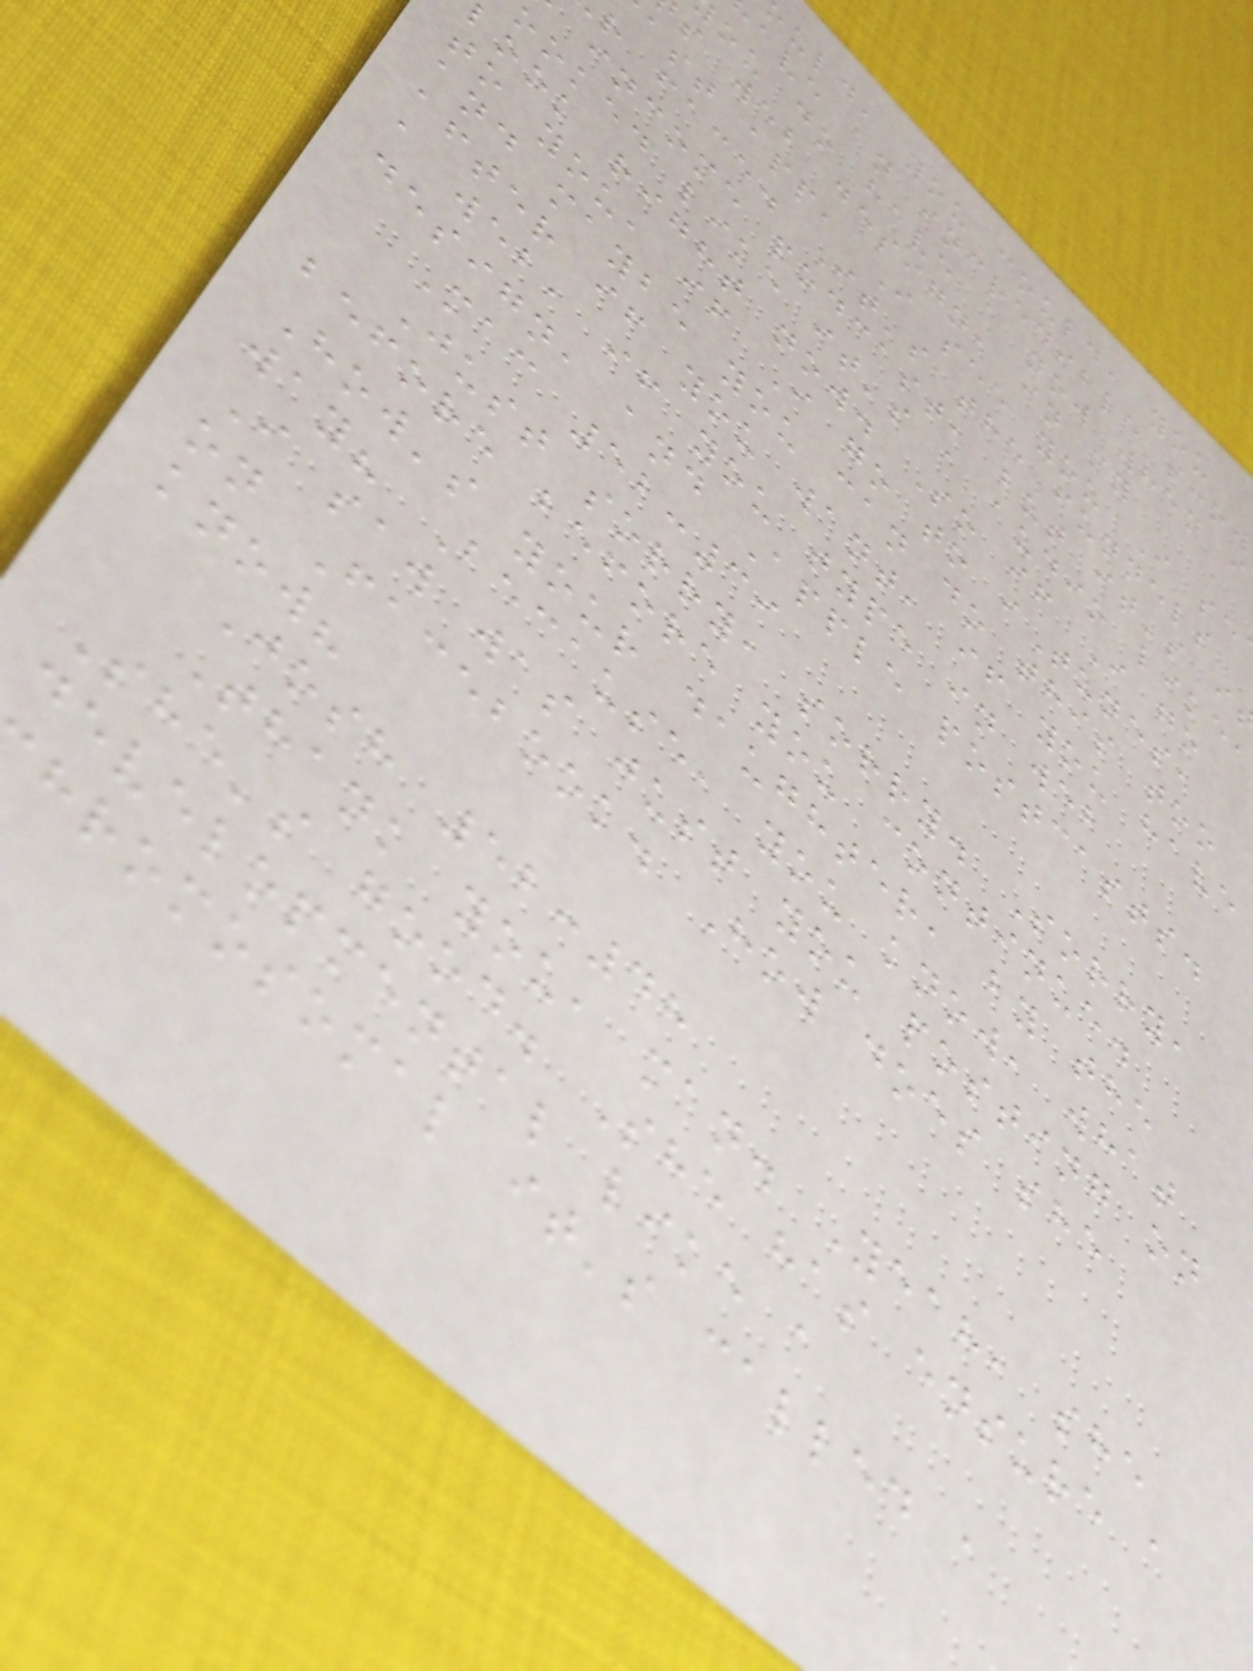uld, you could, you
ave an incredible show
ou do have a now when i
s web design, in my
ast app, I see you I se
r face. It's the funnels
income podcast, but it's i
ooked like it's a audio like
look right now. So if I go
to you, if I go to iTunes,
and maybe you can do this too
after if you want, if you have
a web, if you type in web
design, and Apple postcasts.
Mac 52:39
Just sorry, sorry. Sorry,
before before you continue.
How's your daughter, by the
way? Because, you know, what
I saw was just you posting on
on Facebook. How does she
know?
Josh 52:48
Thank you, man. Yeah, she
She's good. She has ensure a
developmental like a
hromosomal it's called a
